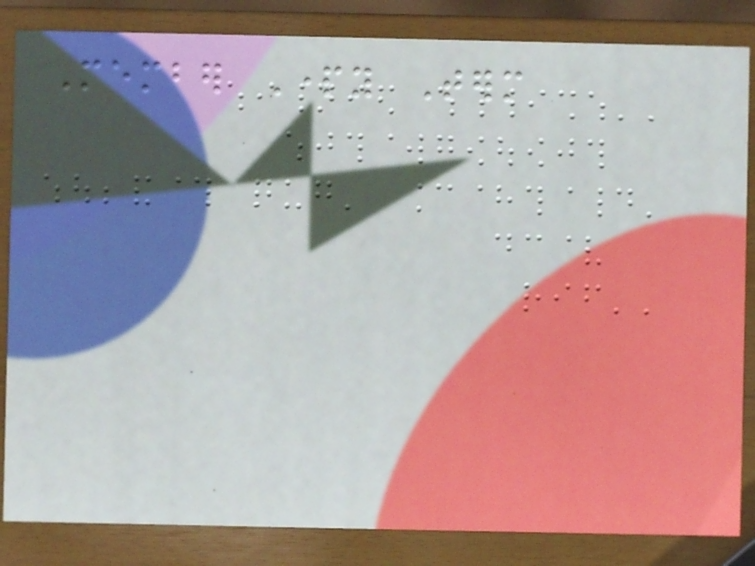Member Party Term
